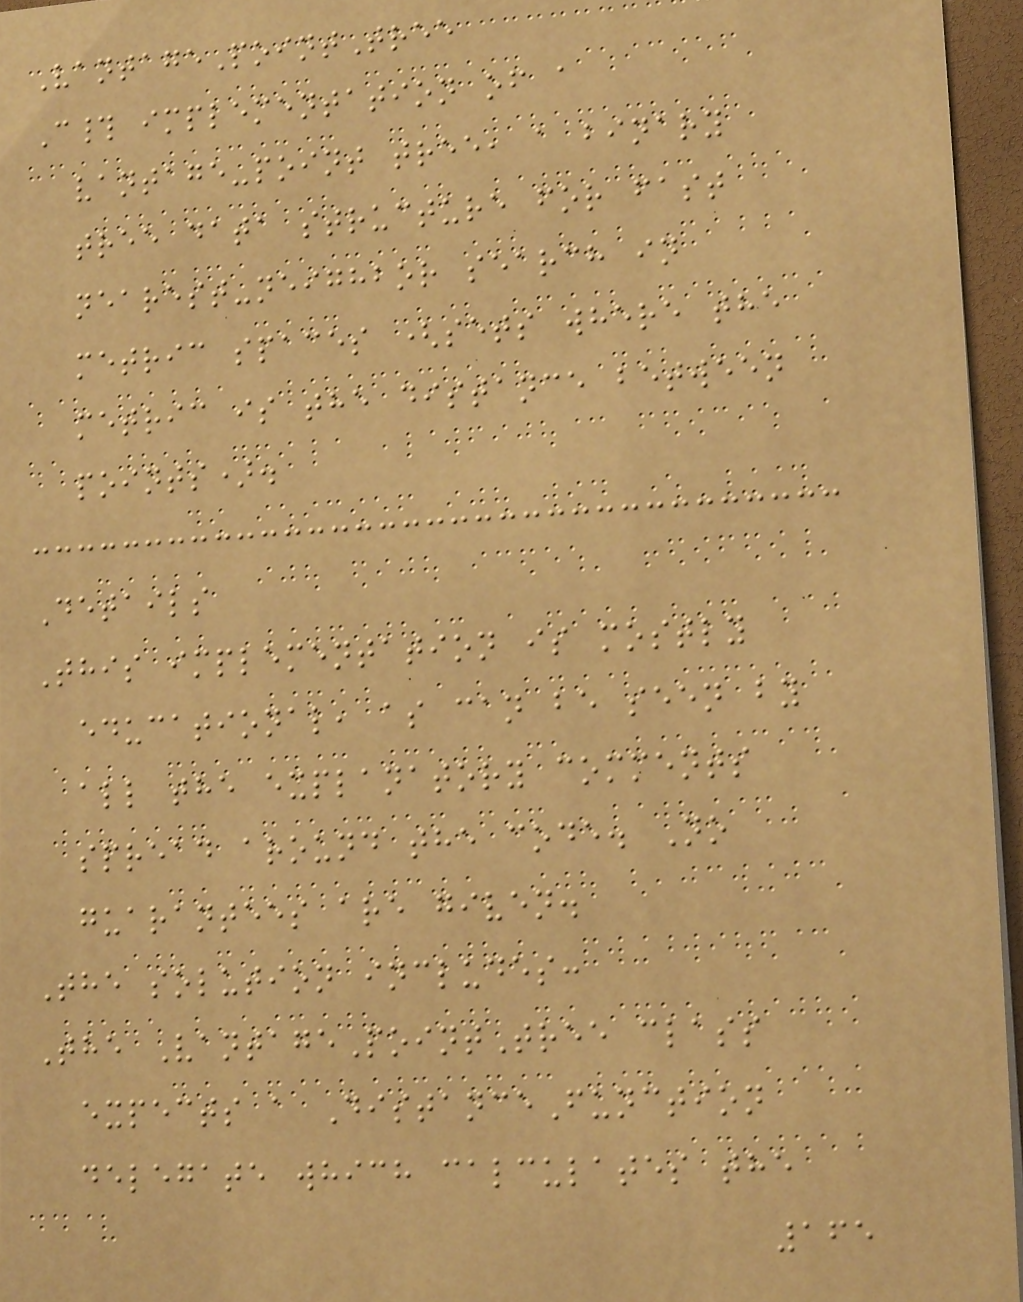VantagePointTree
C# implementation of a
vantage-point tree, a binary
tree data structure for fast
nearest-neighbor search in
metric spaces (sets where the
metric is the distance between
points).
Details
This implementation is mostly
educational, as can be seen by
all the explanatory comments
spread around the code. No
guarantees are given.
The solution includes:
The VantagePointTree class
expects a DistanceFunction
delegate which calculates the
165
